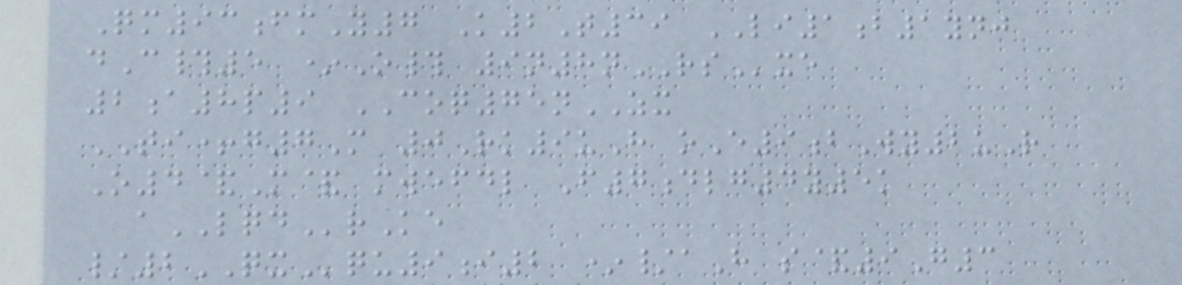Qm93fmY7 K2T39 LI1b1ynj
dC#5 *O# 9n8nRSxe
2a8p9 COQ75nZX
TI+g7M 0Rk9uH oE9bWy2uR
O4&M& mwefdl F7dlg4y5k
aLQDrKe
/2QXqu9i2 */aH s&9G3
